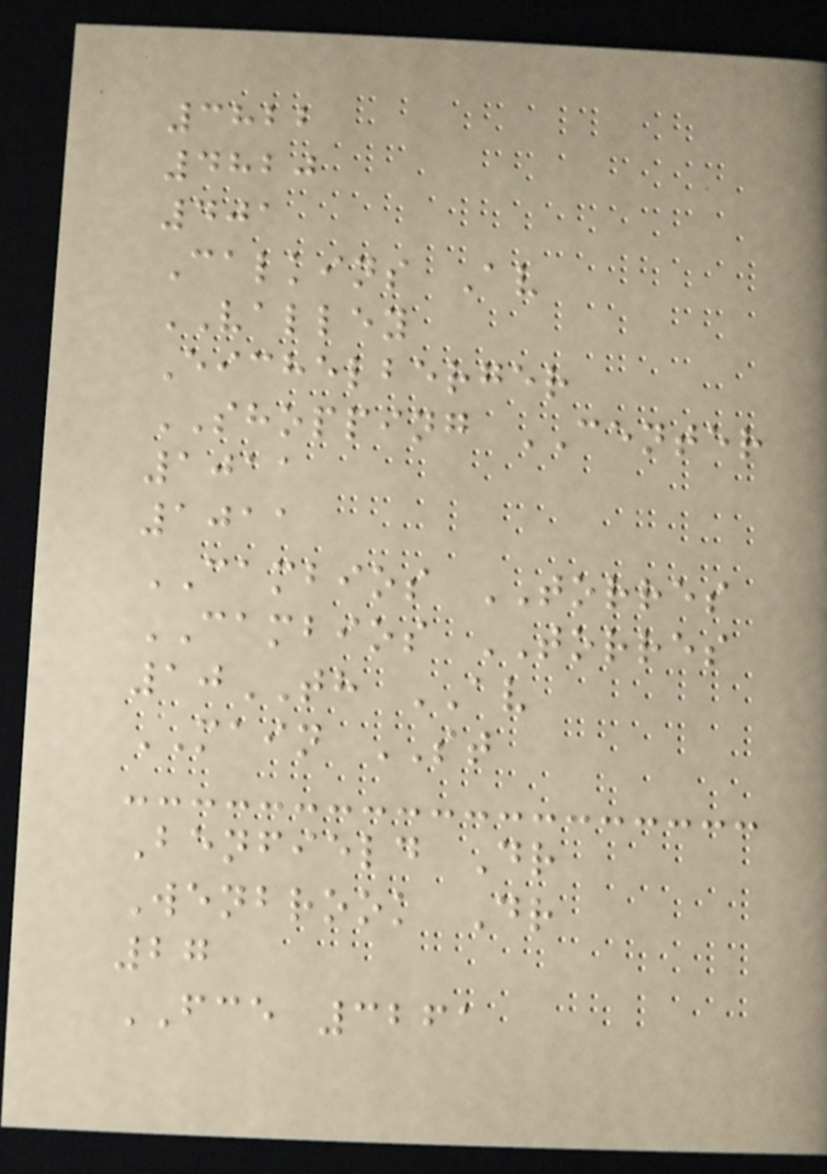3822
4820
401
Calkins Av
VALLEY
Eichelberger
SHOPPING CENTER
1011
1011
CAMBIOS TORRES
CAMBIOS TORRES
10TH AV
MAIN ST
Benfield Dr
Wenbrook Dr
27
FCE 3261
